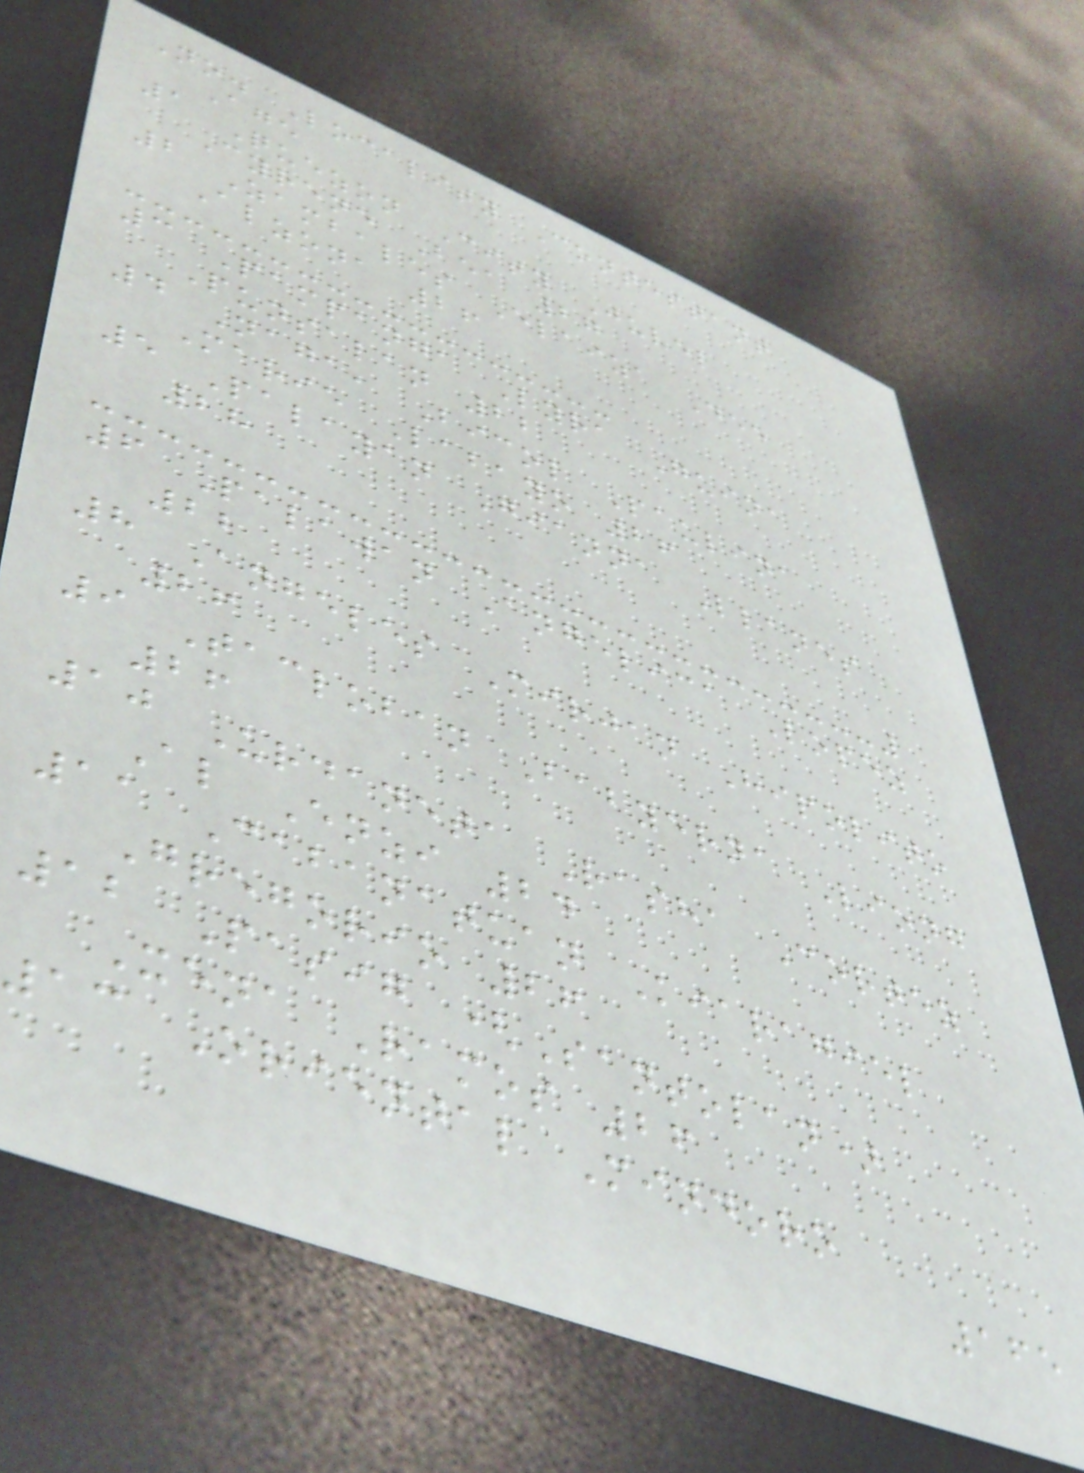No. Locality Contestant
Age
1 Quezon City Juvel
Cyrene Bea 27
2 Zambales Elaiza Dee
Alzona 26
3 Pampanga Lyra Guina
Punsalan 22
4 Naga, Bicol Paulina
Marie Labayo 26
5 Palayan Gianna Llanes
28
6 Palawan Angelica Lopez
22
8 Angeles Mirjan Hipolito
26
9 Tacloban Babyerna Liong
26
10 Urdaneta Rasha Cortez
Al Enzi 24
11 Cabanatuan Kiaragiel
Gregorio 26
12 Pasig (Santolan)
Xena Ramos 26
13 Oriental Mindoro
165
